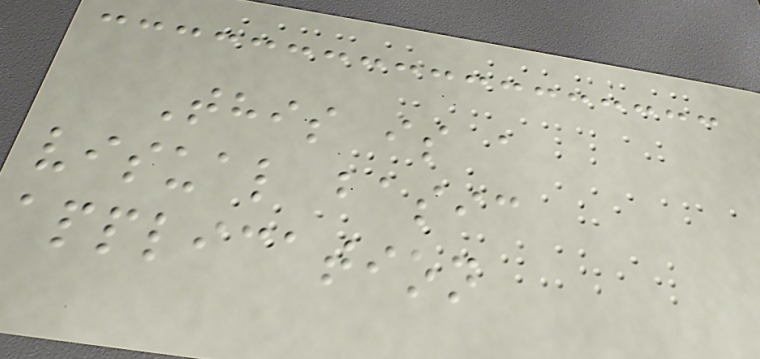This is a
visual basic
application
